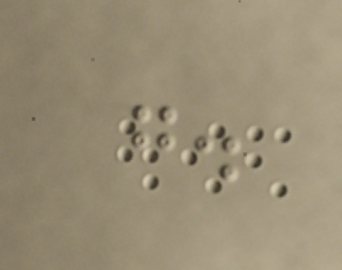g.
